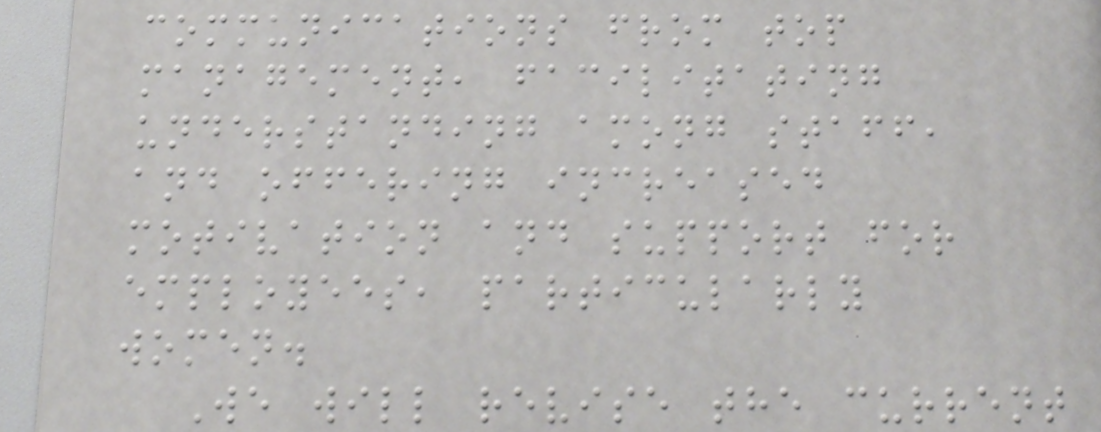communications from top
management, facilitating
understanding among staff,
and offering increased
motivation and support for
employees, particularly
women.
We will revise the current
